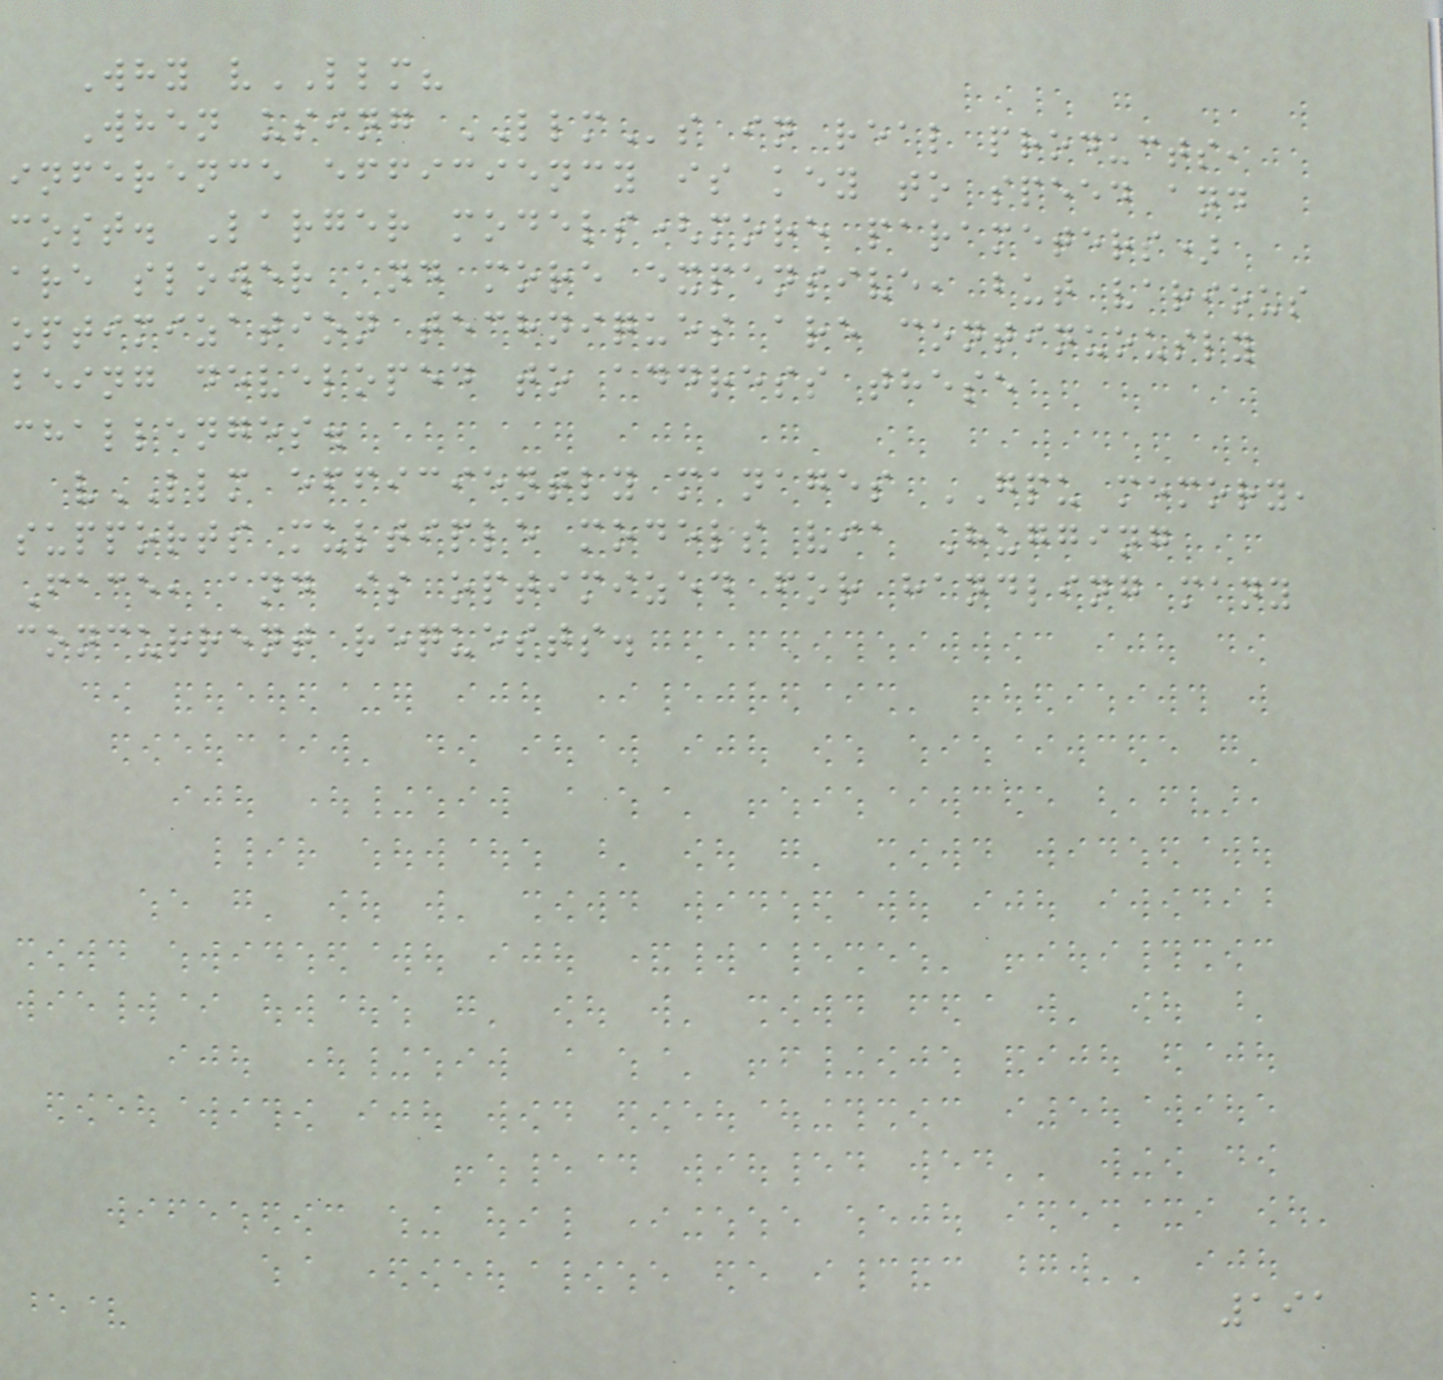Why vLLM?
When using LLMs in real products,
inference efficiency is key to speed and
cost. Larger models(more parameters)
are slower and more expensive, but various
optimization techniques are continuously
being developed to address these
challenges.
vLLM efficiently manages GPU memory,
supports multiple models via Hugging
Face, and is optimized for handling many
concurrent requests.
191
